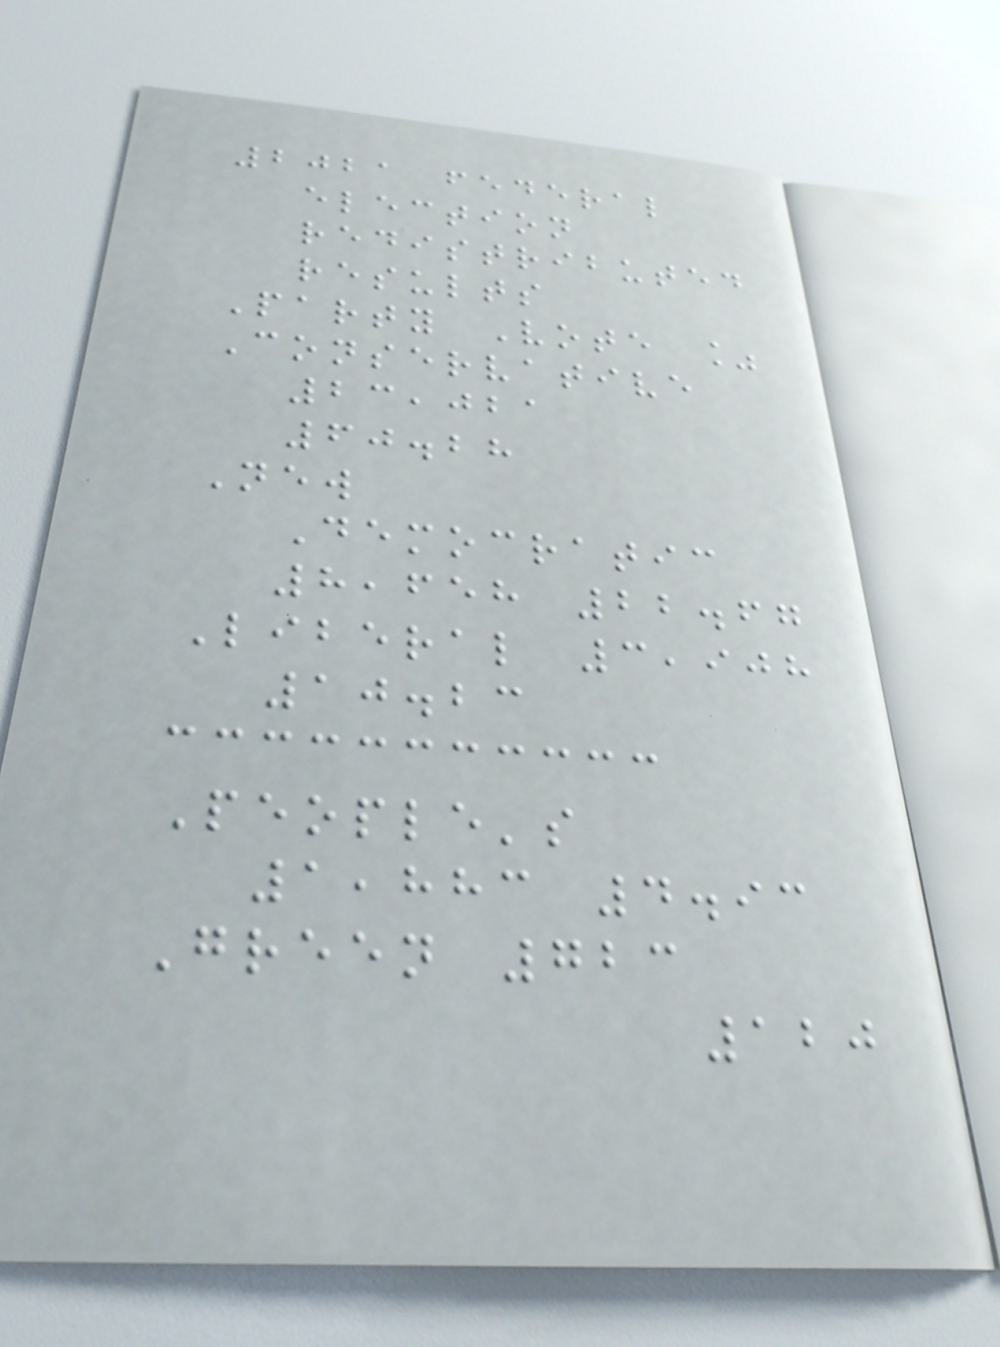2021 federal
election
redistributed
results
Party Vote %
Conservative
23,021
60.28
New
Democratic
8,658 22.67
Liberal 3,908
10.23
People's
1,883 4.93
Green 723
120
